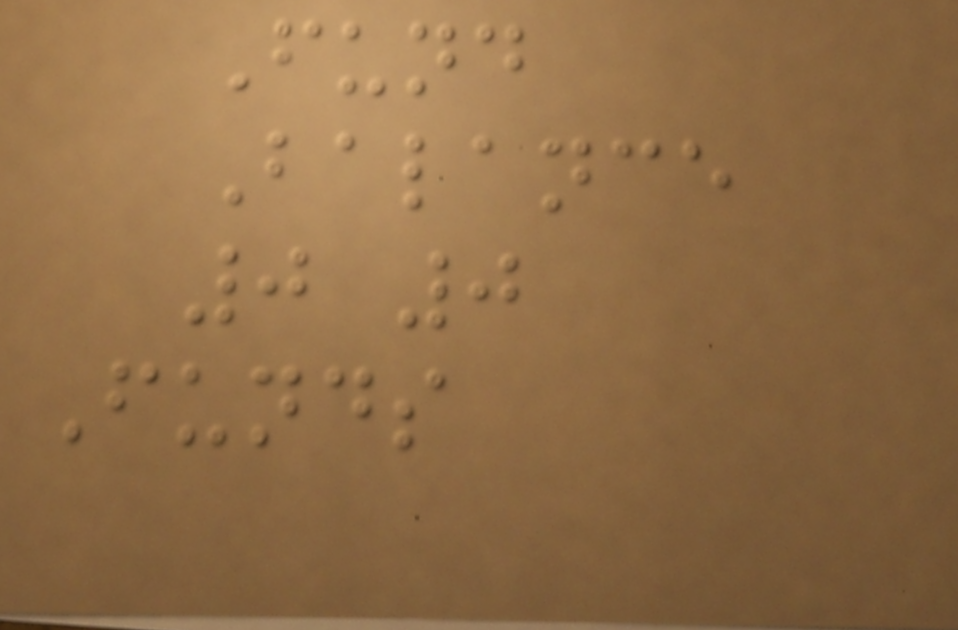Fund
Balance
0 0
Funds
